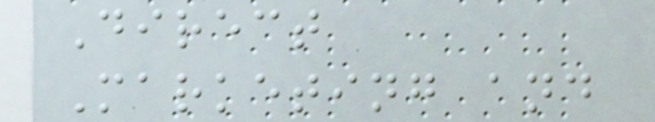Direct
Marketing and
